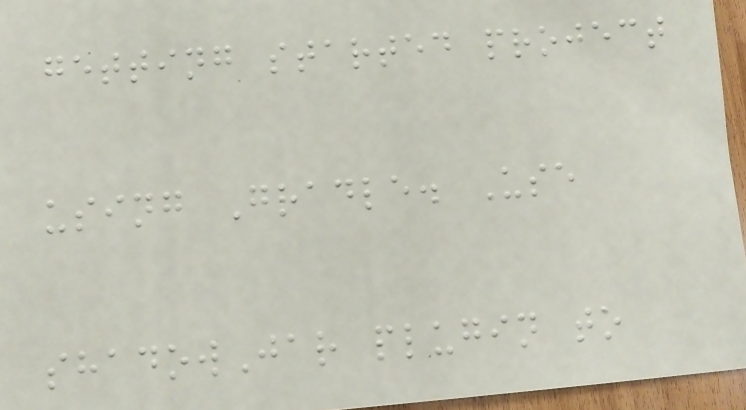getting started project
using Gradle. Use
shadowJar plugin to
